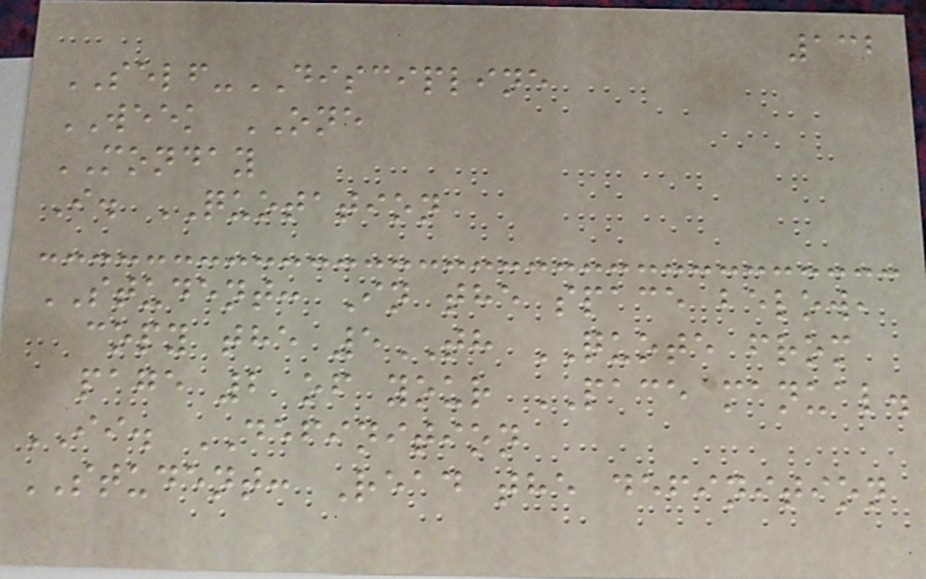132
SELF-DISCIPLINE
WEEK ONE
MONDAY
I. QUOTATION
STUDENT: In the space below,
copy the 5TH QUOTE from
page 2 of your PACE manual.
II. DEFINITION
STUDENT: Read the definition
